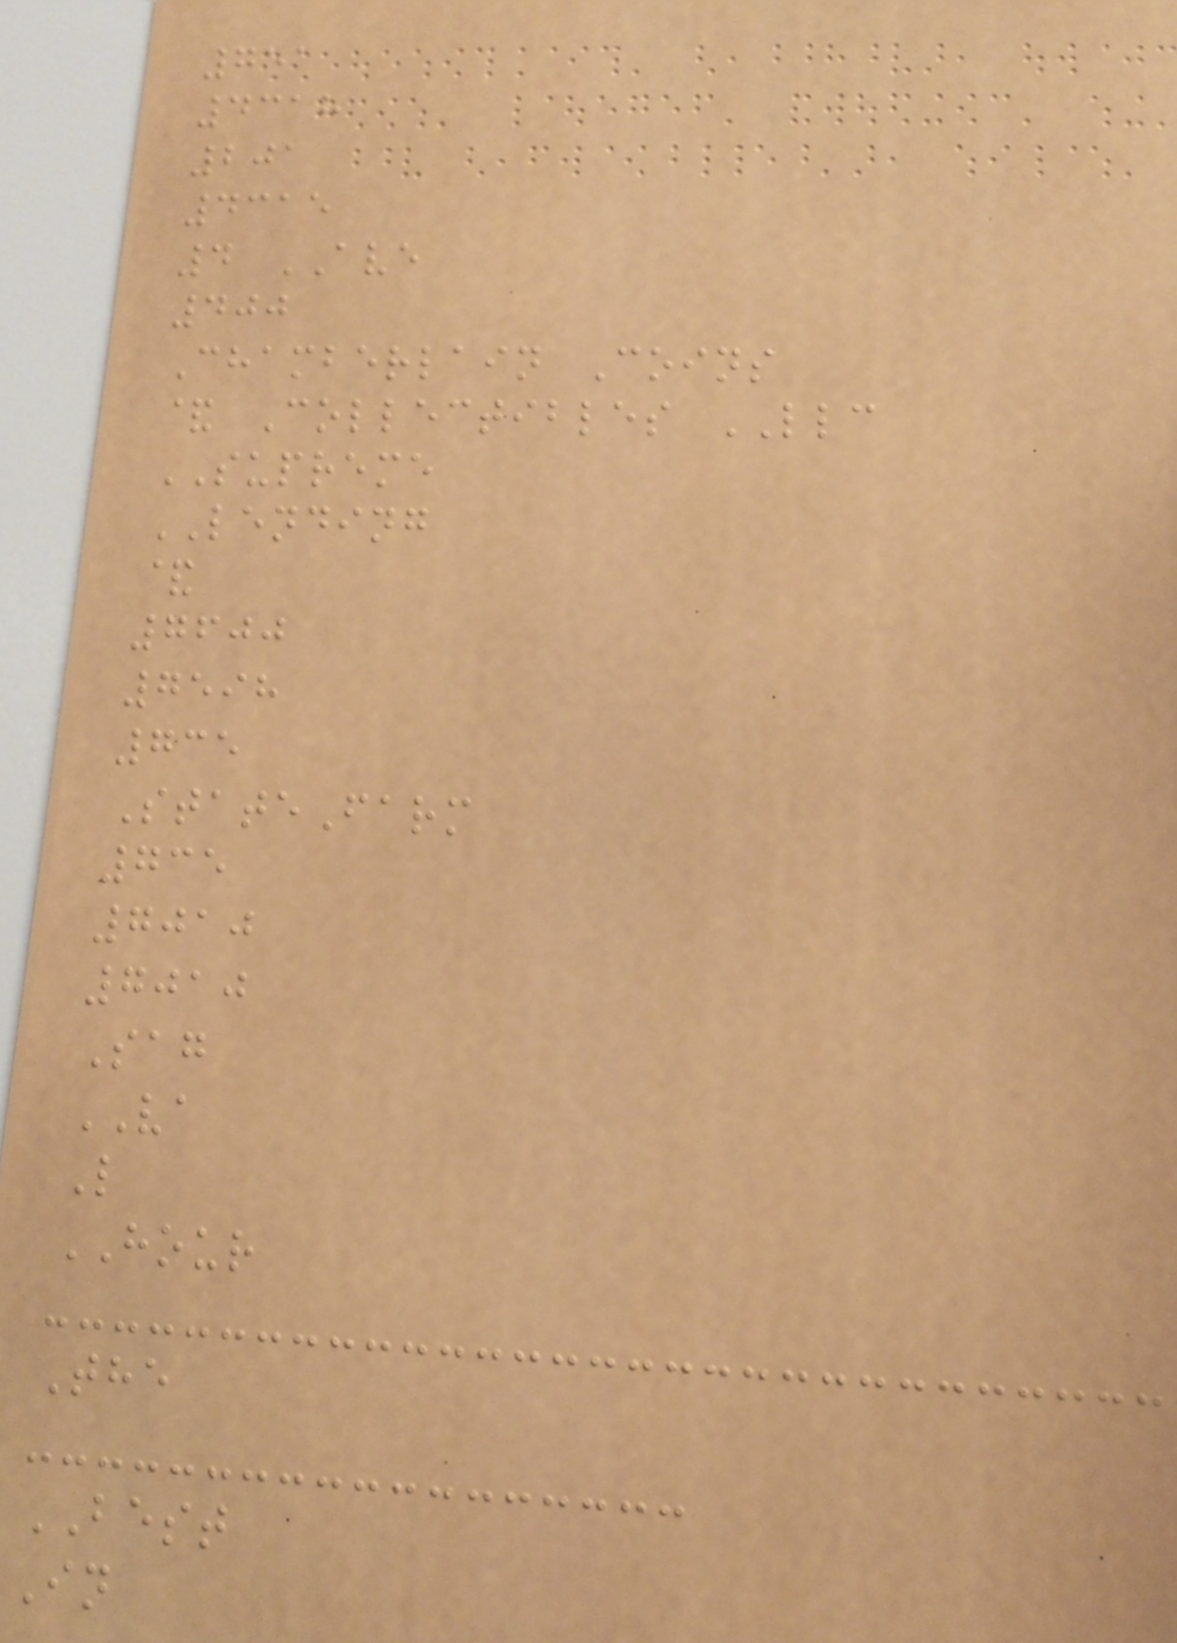751
4318
201
4315
4 AVE
400
Chamberlain Coins
& Collectibles LLC
SUPREME
LENDING
&
7600
7598
735
StateFarm
735
7010
7010
Sag
VA
L
HOUR
The
BEST
In
